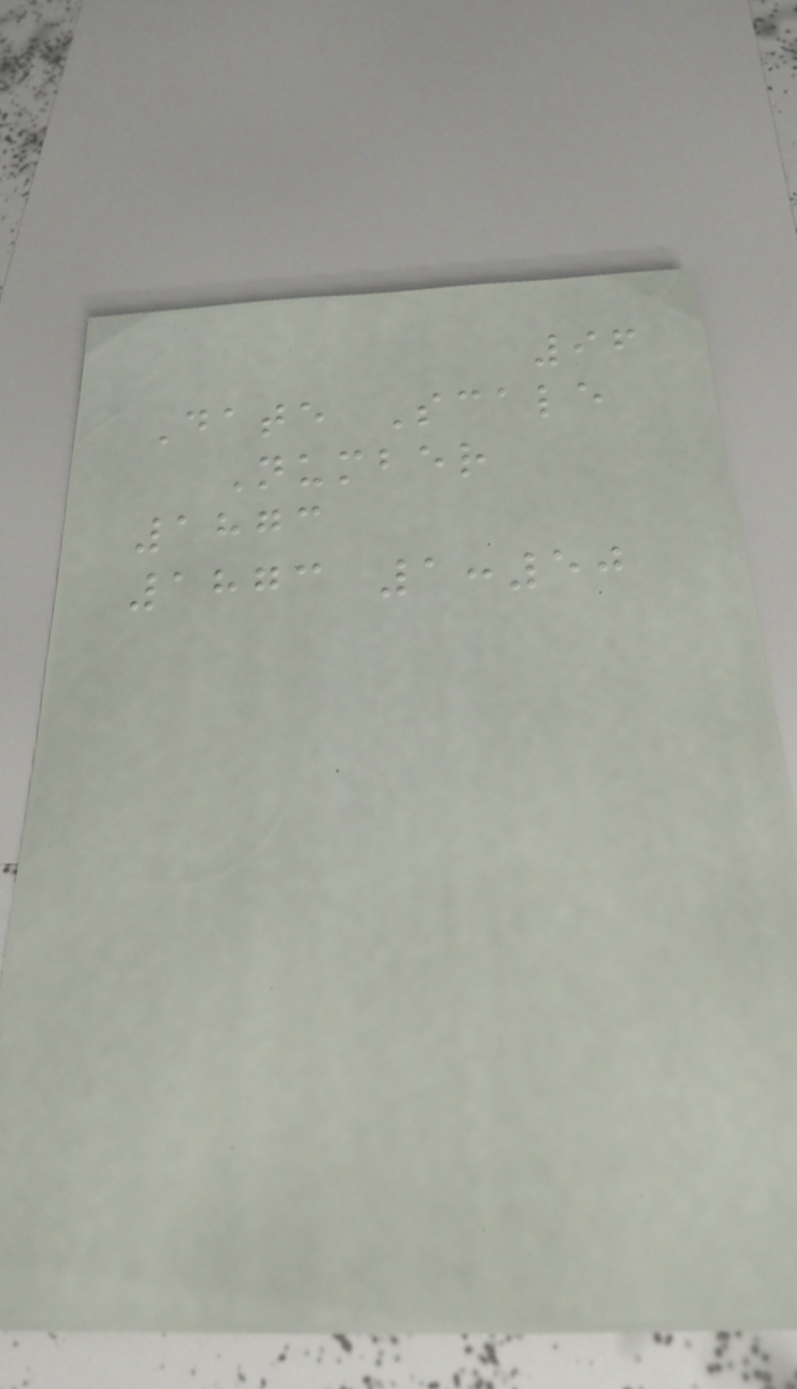96
Date Scale
Number
1873
1873 1:50
